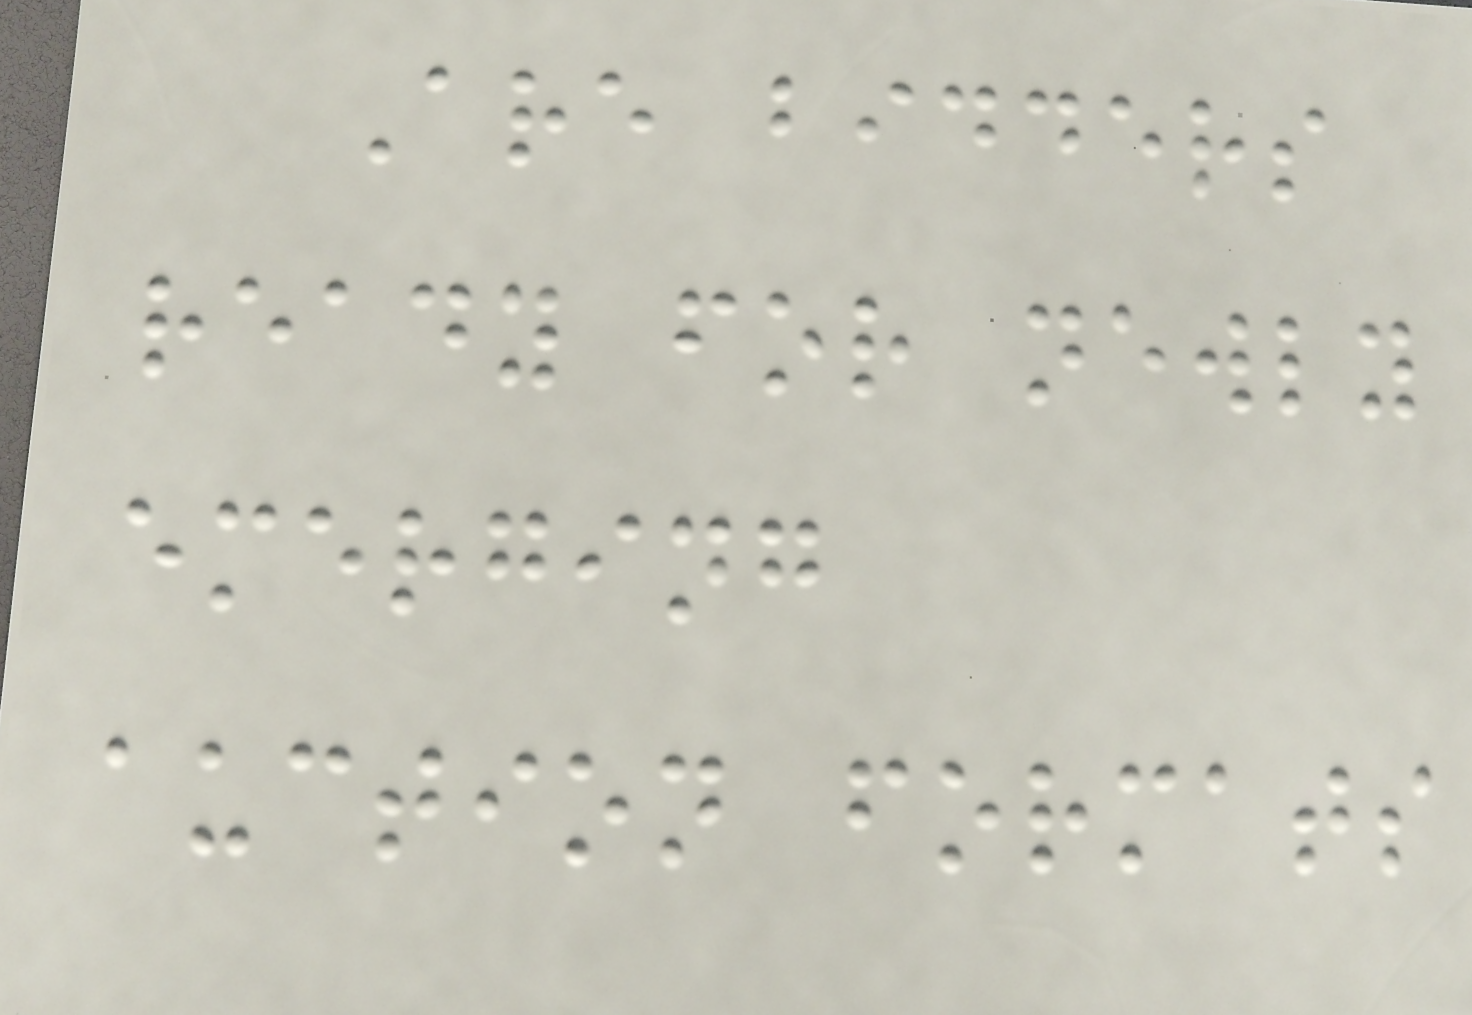Are bidders
ready for newly
emerging
auction formats
